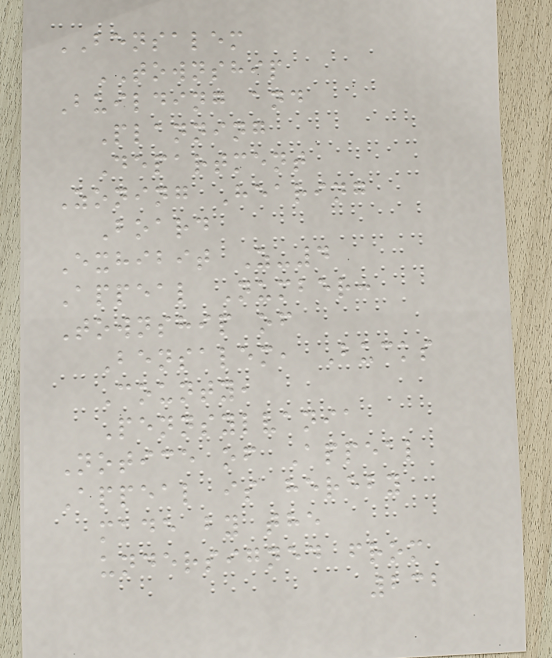BENSALEM
TOWNSHIP
Building and
Planning
Department
Zoning Hearing
Board
Exhibit Z-4
Appeal Number:
Township of
Bensalem, Bucks
County,
Pennsylvania
Notice of Appeal
Appeal is hereby
made by the
undersigned from
232
